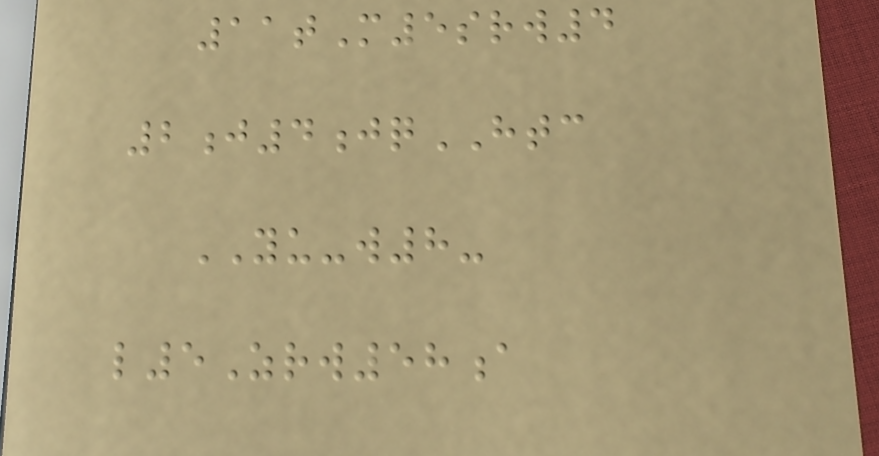11tM5srw4
2j4jqHTC
YU-w8-
l5Zrw58a
